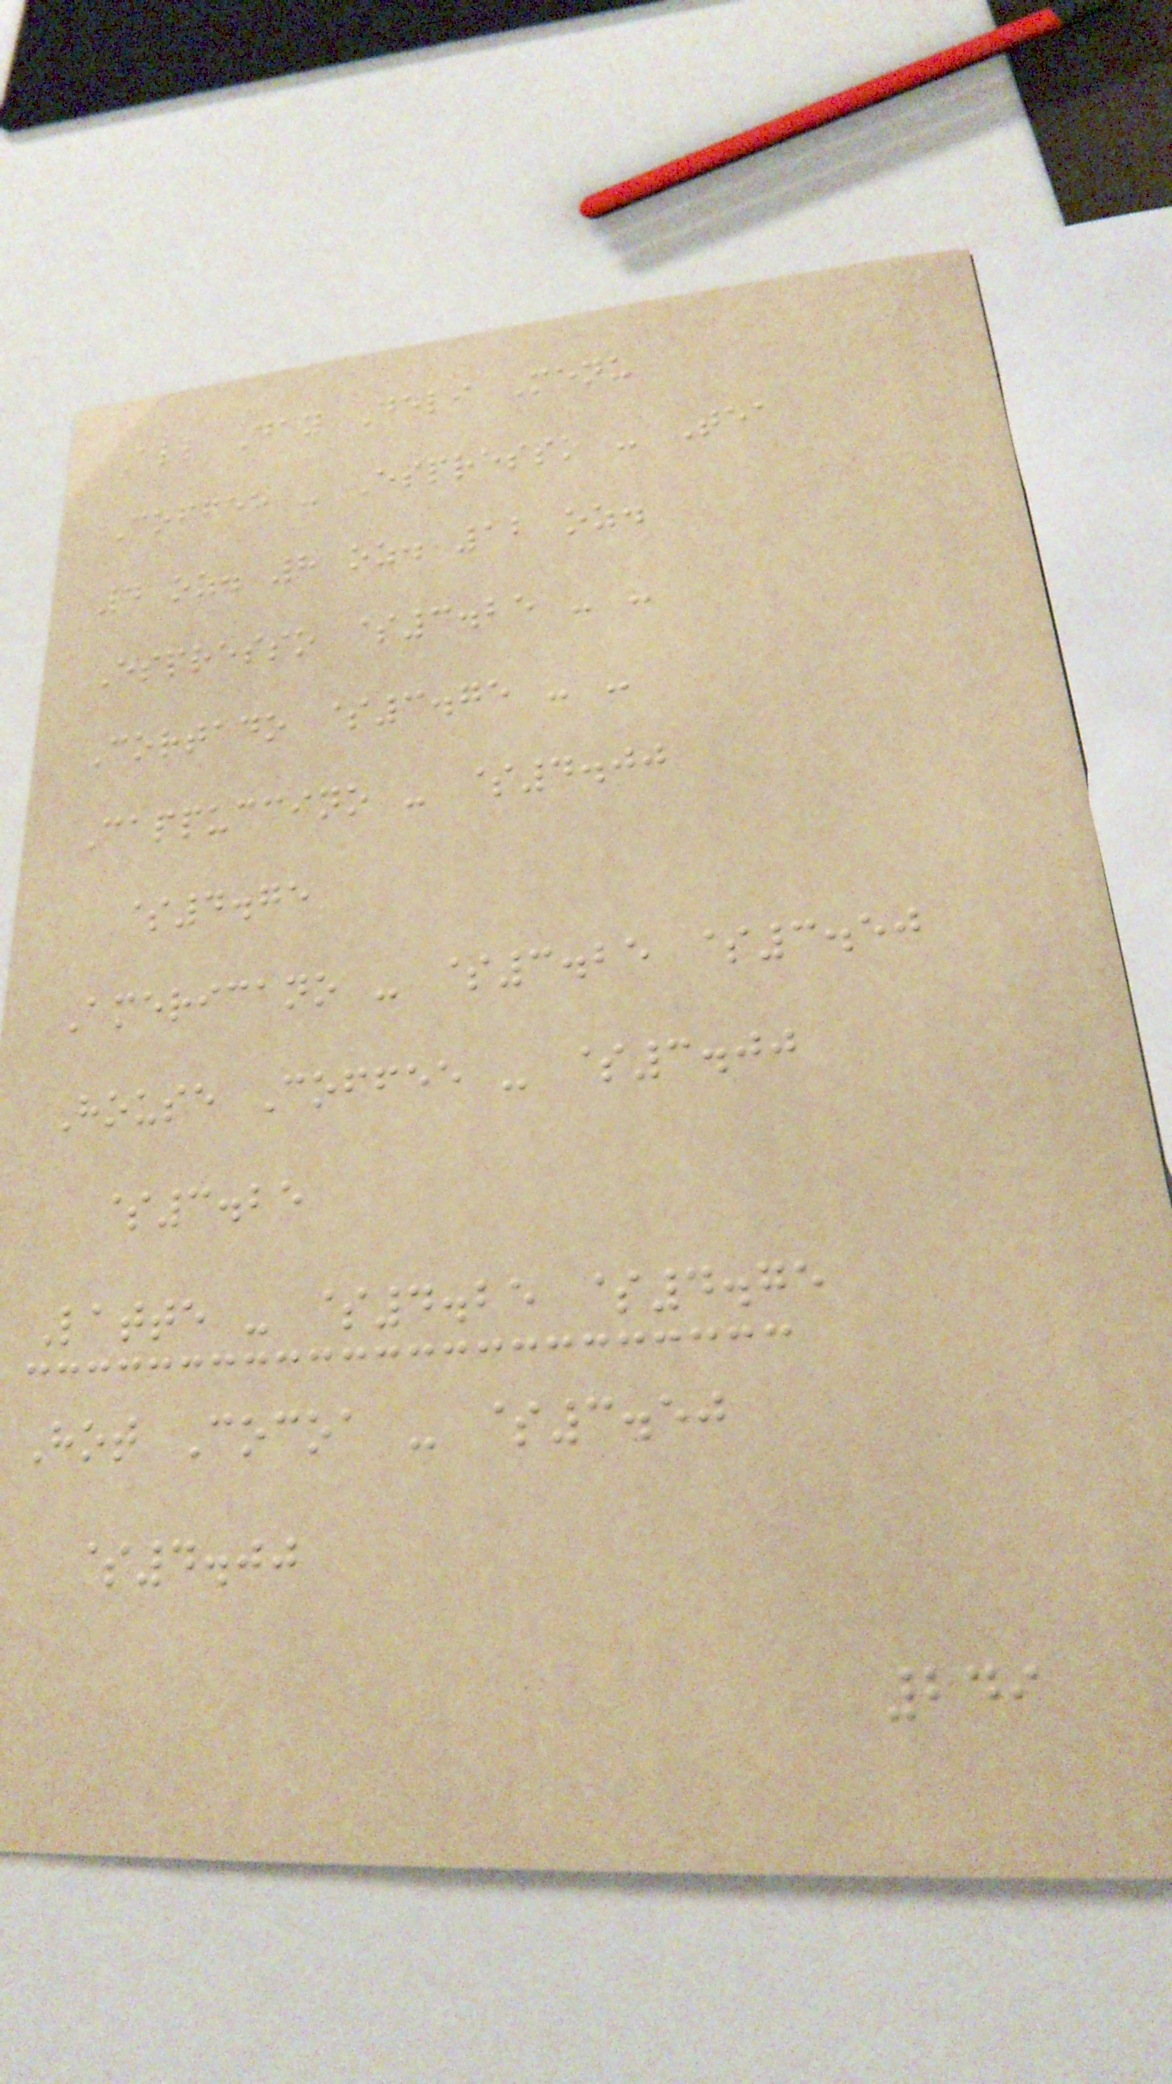All Day Deli Menu
Coffee - Espresso - Tea
4 oz. 8 oz. 12 oz.
Espresso $3.25 - -
Cortado $3.75 - -
Cappuccino - $4.00
$4.75
Americano - $3.25 $3.50
House Coffee - $3.00
$3.25
Latte - $4.25 $4.75
Hot Cocoa - $3.50
$4.00
249
